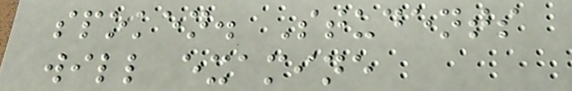spoken. Students
will examine
